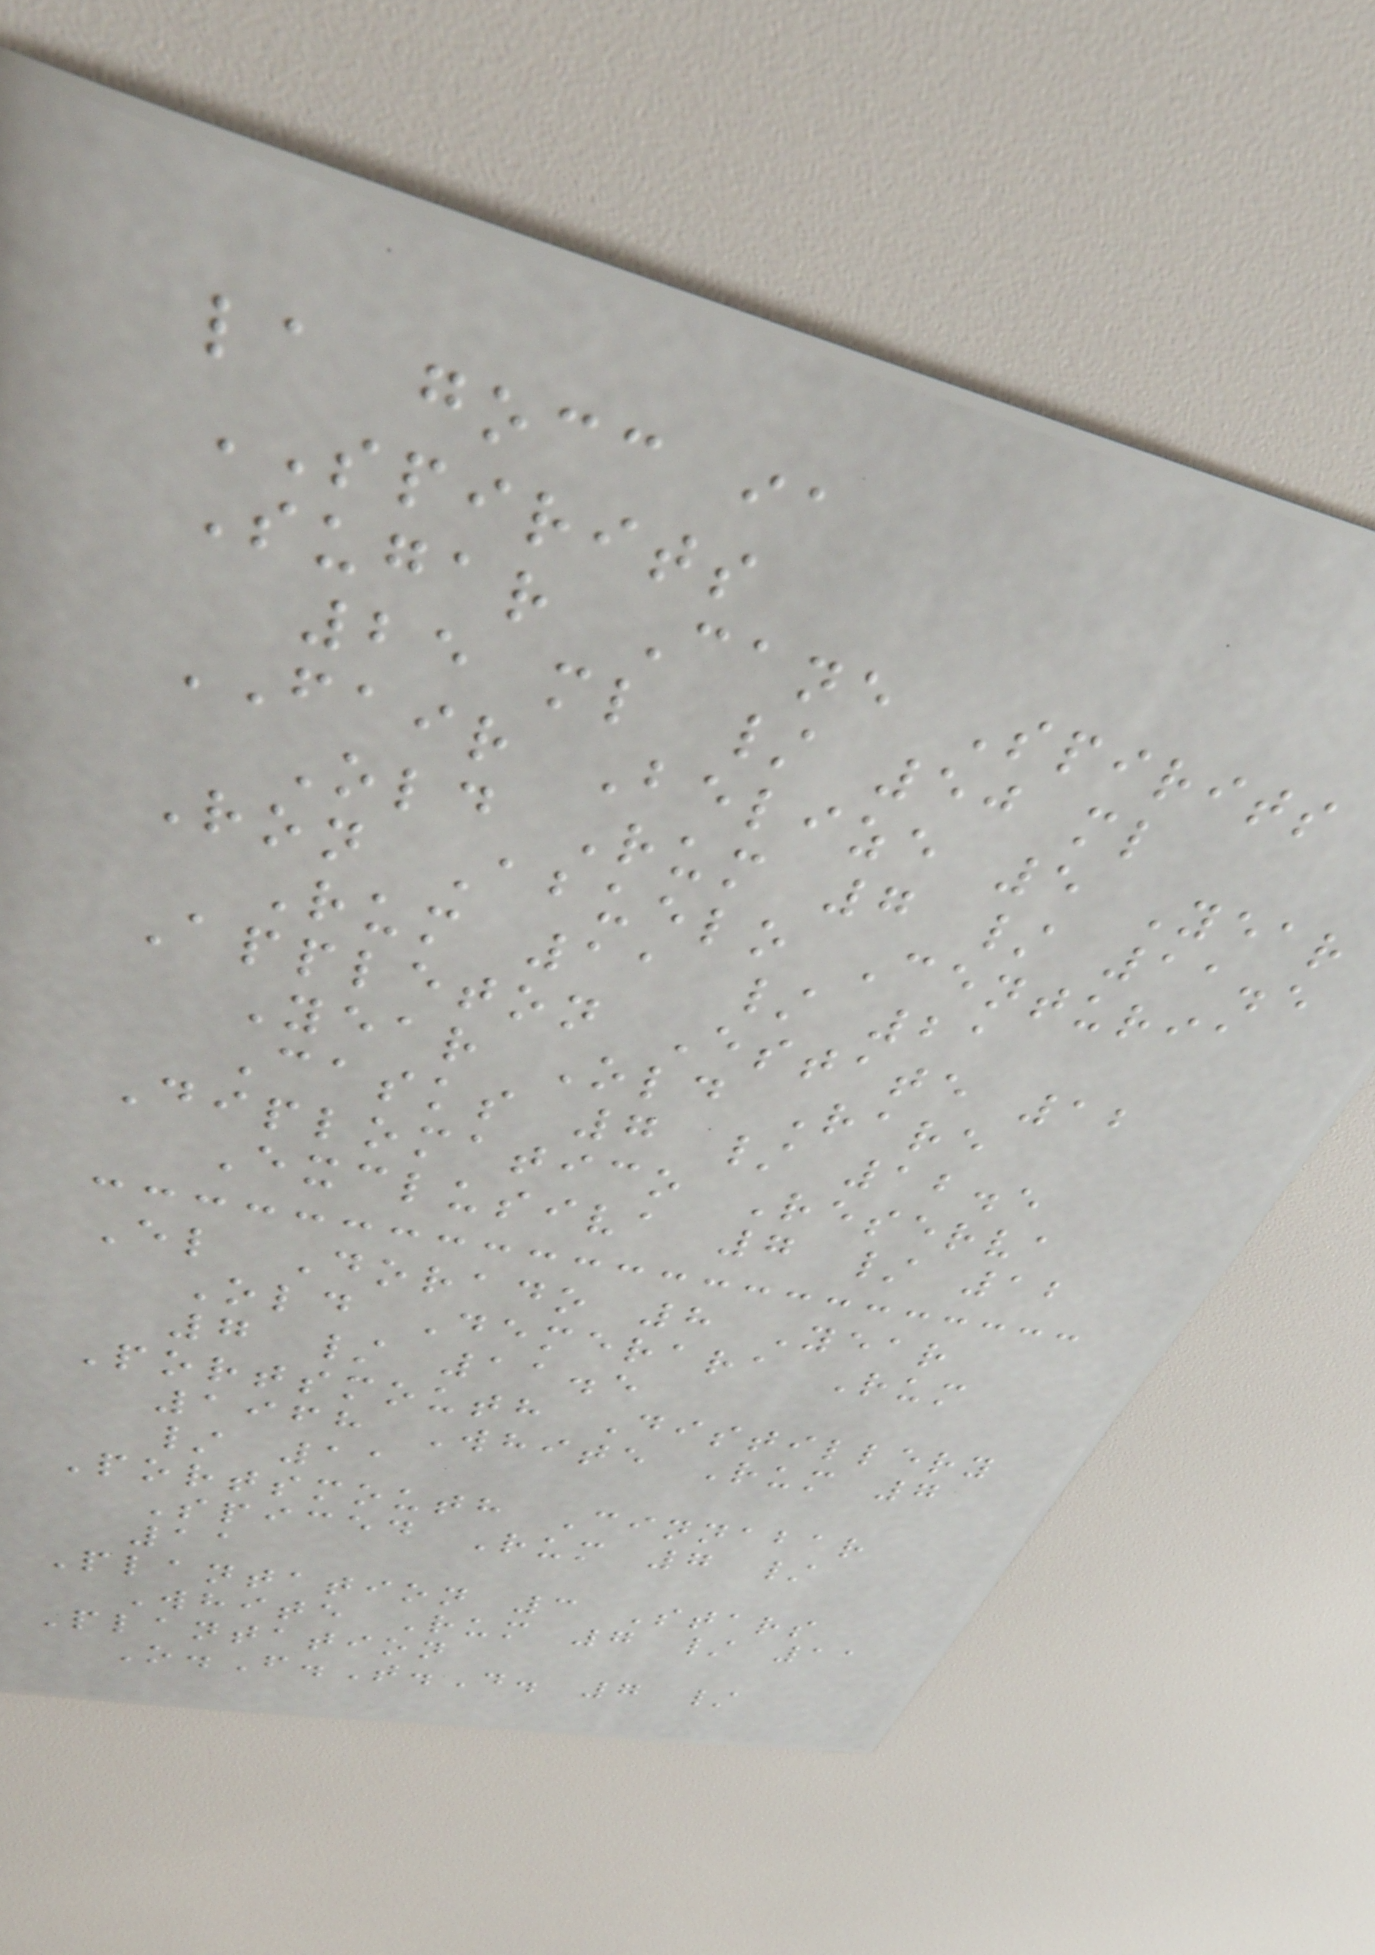la gocc ia
SPIRITS
Sugar Cane Spirits
25 ml / 50 ml
FAIR Belize 5 Year
Old Rum 7 / 11.5
Ron Abuelo Centuria
Rum 11 / 21
Appleton Estate 12
Year Old Rare
Casks 7 / 12.5
Diplomatico Reserva
Exclusiva 7 / 12
El Dorado 8 Year
Old Demerara Rum
7 / 11.5
Portsmouth Distillery
1968 White Rum 7
/ 11
Portsmouth Cinnabar
Spiced Rum 7 /
11
Plantation 3 Stars
White Rum 7 / 11
Plantation
O.F.T.D. 7 /
